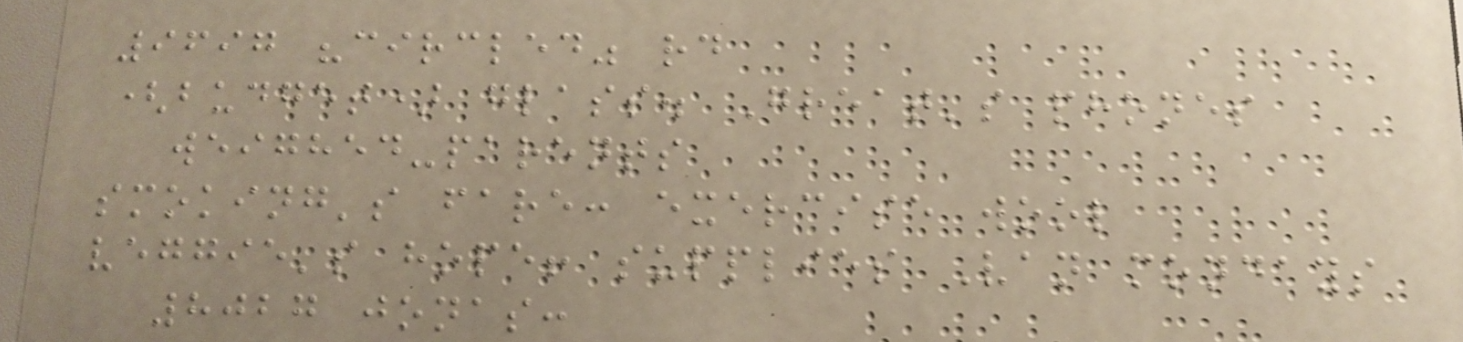9697 "circled" rd
(budget) glass. Great's phones
weighed-parents
smoking's fare: exercise wool
veggie's hope! supplies Van mondays
8027 jonas:
